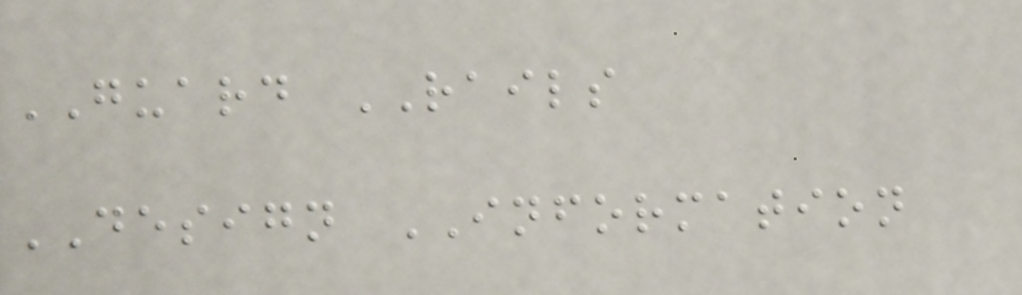GUARD RAILS
DESIGN INFORMATION
